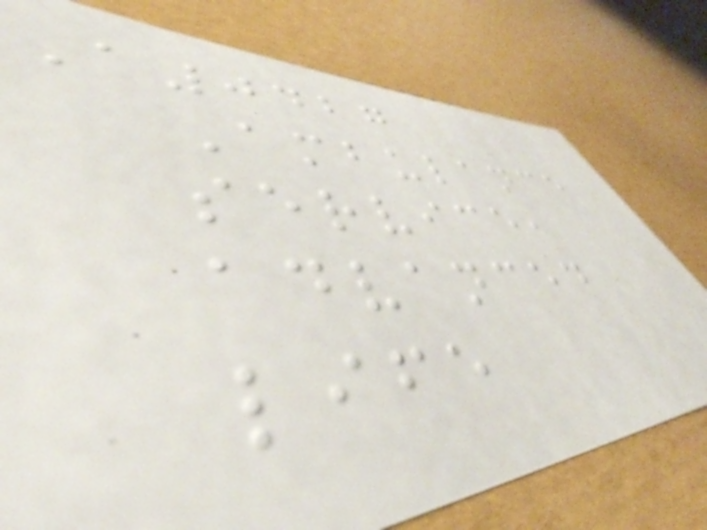A0427
Ambulance
service,
advanced
life
